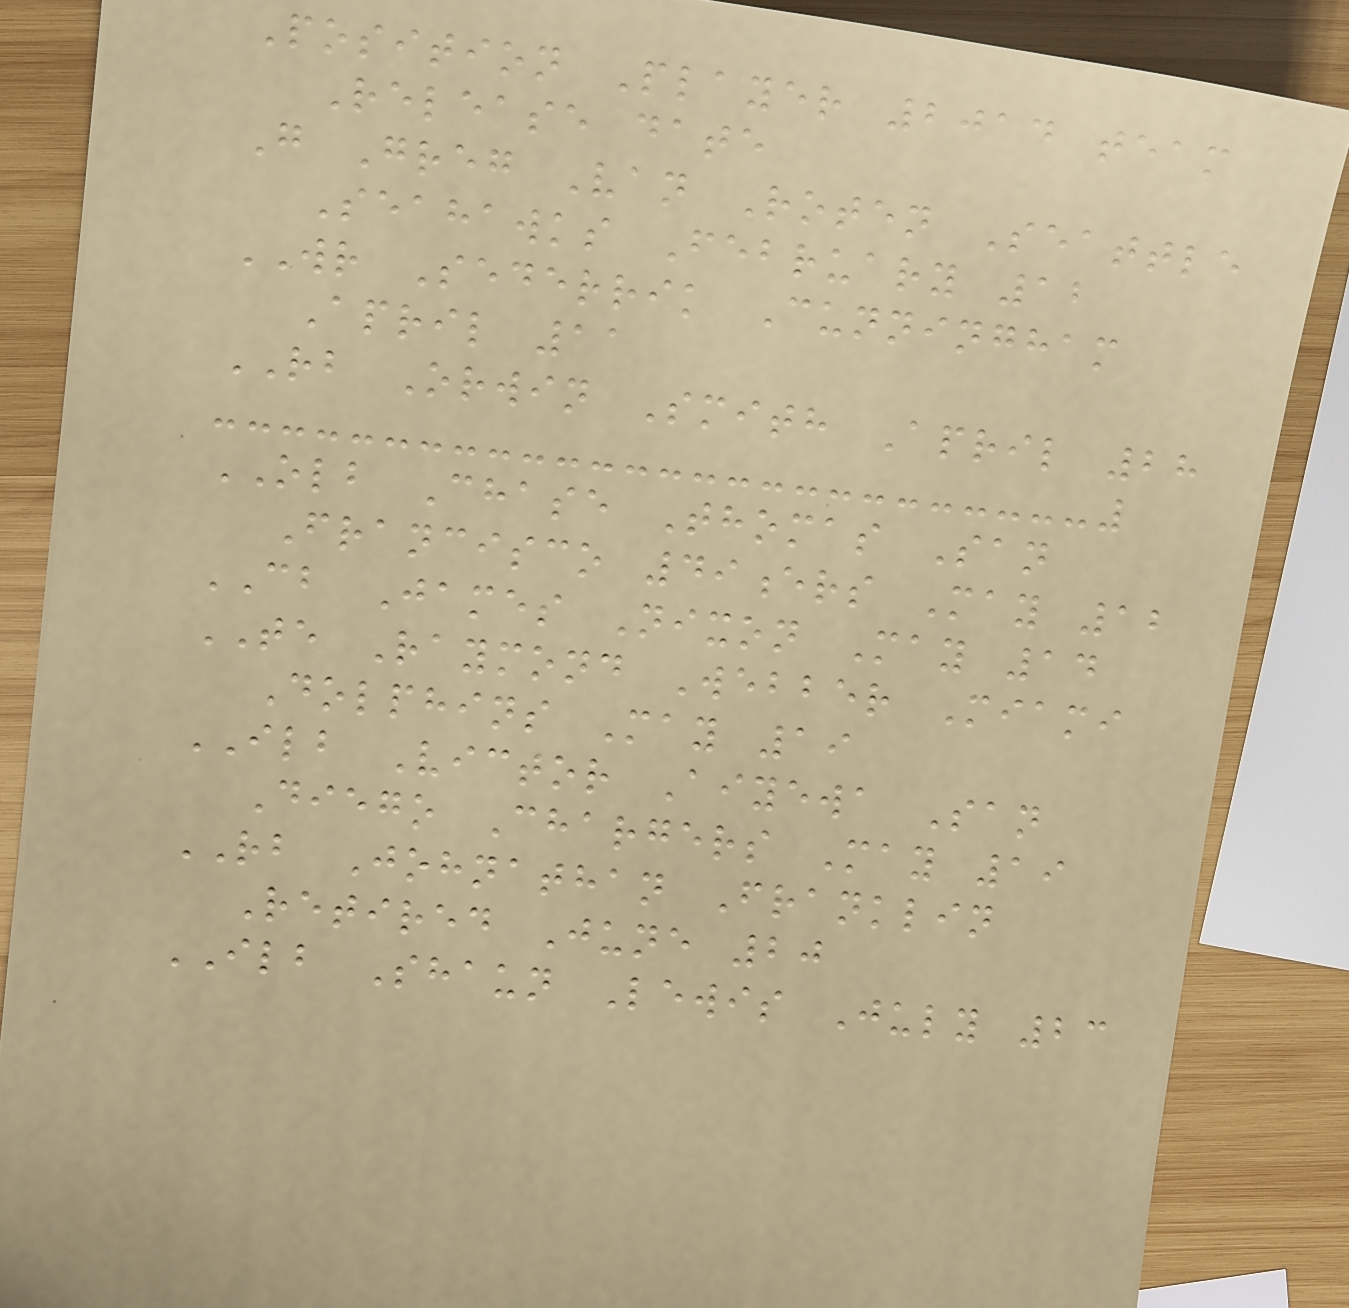Position Player 2014 team
Release date
G Greg Van Roten Seattle
Seahawks February 12
WR Sederrik Cunningham
April 11
RB Orwin Smith April 28
OLB Chase Thomas San
Francisco 49ers May 12
CB James Nixon May 14
TE Raymond Webber Miami
Dolphins May 19
ILB Victor Aiyewa San
Diego Chargers May 19
RB Johnathan Franklin
Retired June 20
ILB Shaun Lewis July 23
